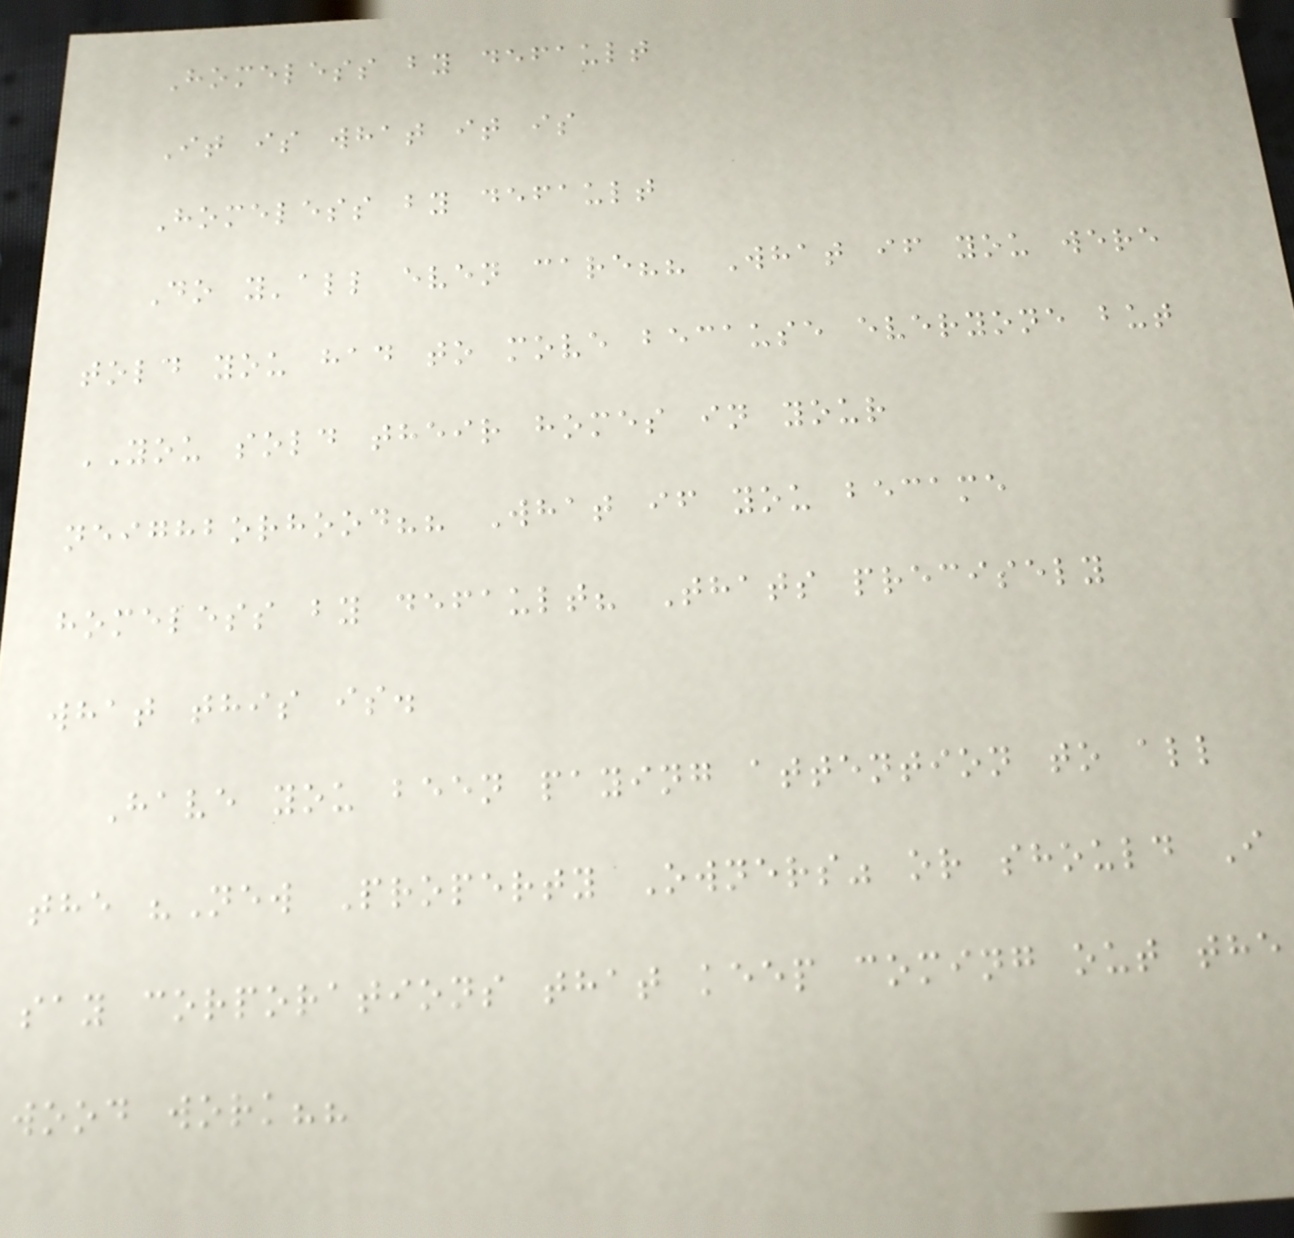Homeless by default
It is what it is
Homeless by default
Do y'all even care?? What if you were
told you had to move because everyone but
YOU sold their homes in your
neighborhood?? What if you became
homeless by default? Thats precisely
what this is.
Have you been paying attention to all
the "New Property Owners" or should I
say corporations that keep coming out the
wood work??
